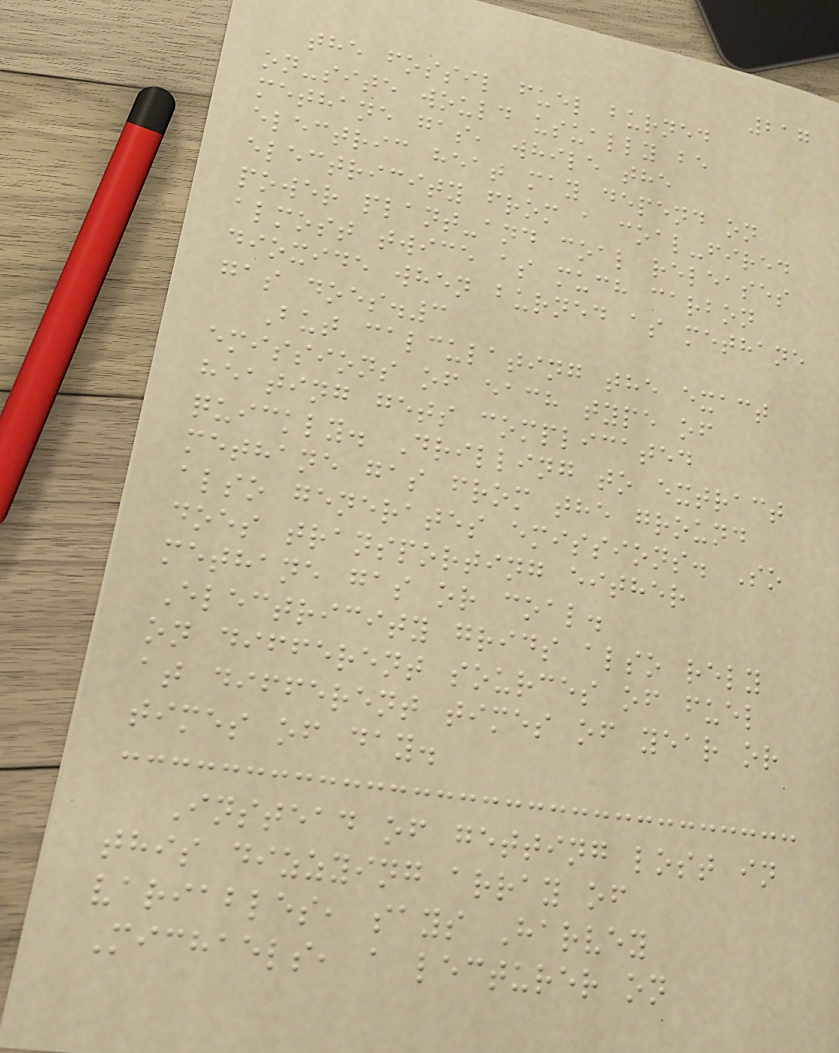217
the fossil fuel burned
on-site would usually be
methane gas, while the
electric heat may depend on
electricity from a coal-fired
power plant-and coal releases
almost twice as much carbon
dioxide when burned as methane
gas does.3
But calculating the exact
emissions of each type of
heating gets complicated
quickly. Drilling to extract
methane gas from the ground
also generates emissions. So
does transporting either
methane gas or coal.
Electricity grids also rely
on different sources of fuel
at different times of year or
times of day.
Instead of getting lost in
this dizzying array of
variables, says Harvey
Michaels, a lecturer on
